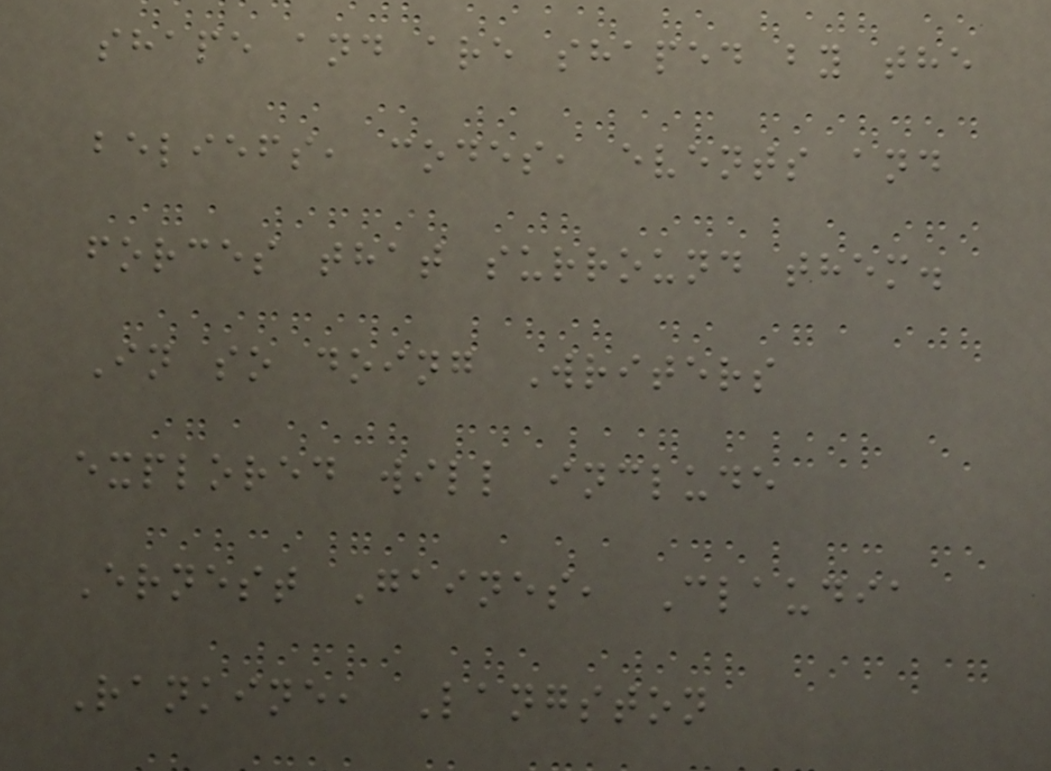shape and are shaped by the
beliefs, codes, events and
forces that surround them.
In so doing Writers
explored will include
Ernest Gaines, Claudia
Rankine, Langston
